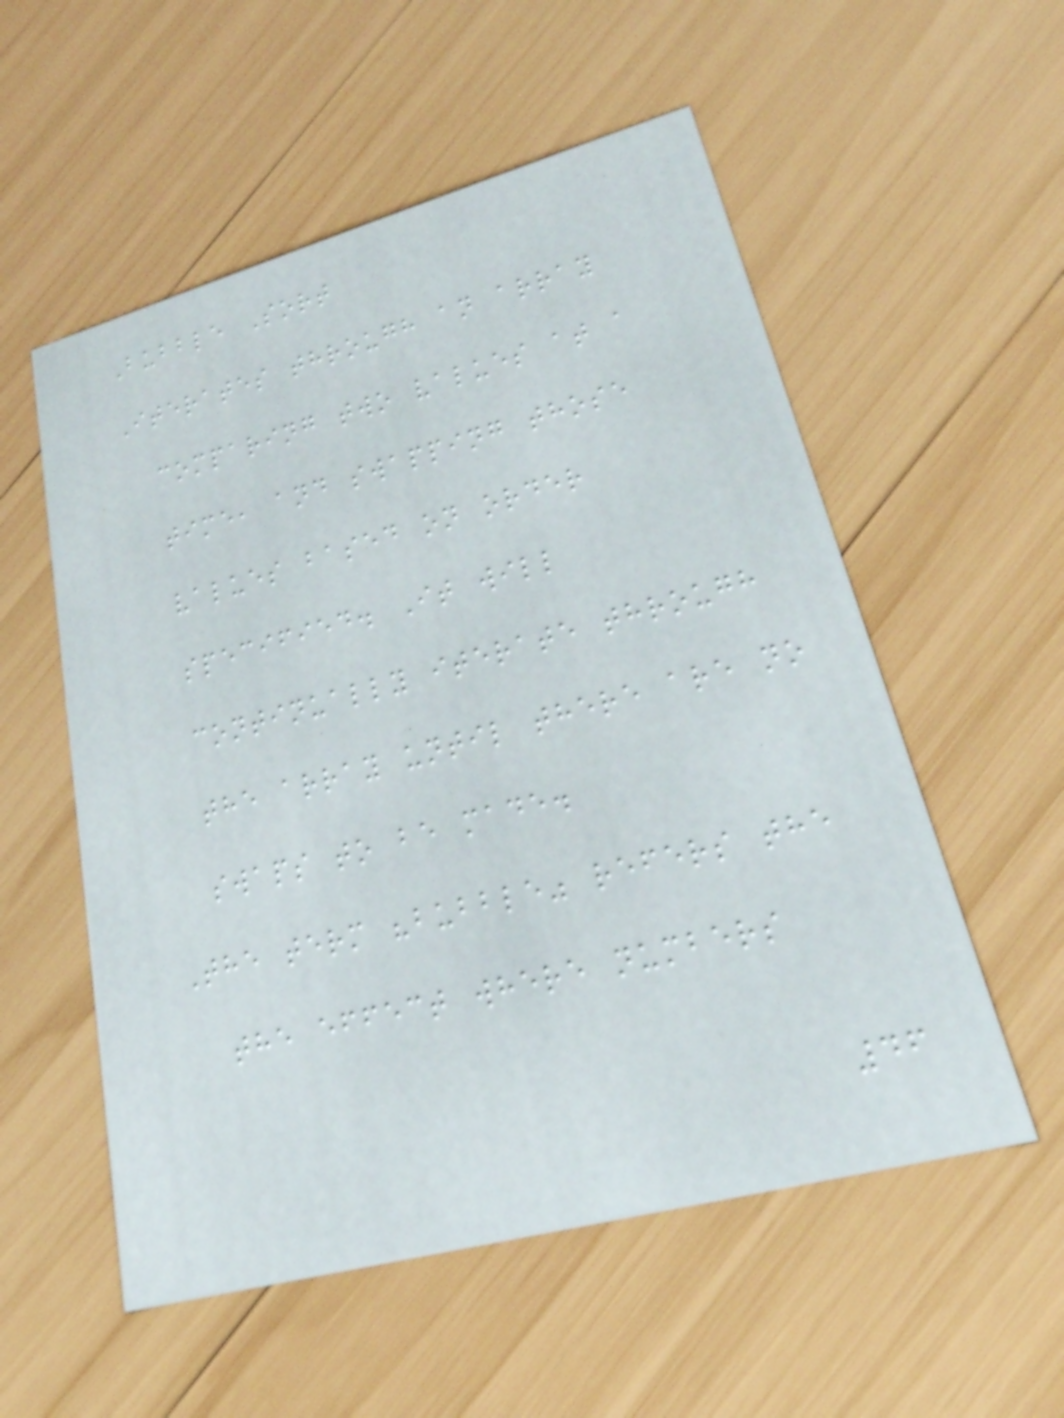Bubble Sort
Iterates through an array
comparing two values at a
time, and swapping those
values based on order
specified. It will
continually iterate through
the array until there are no
swaps to be made.
The term "bubble" refers the
the effect where numbers
46
